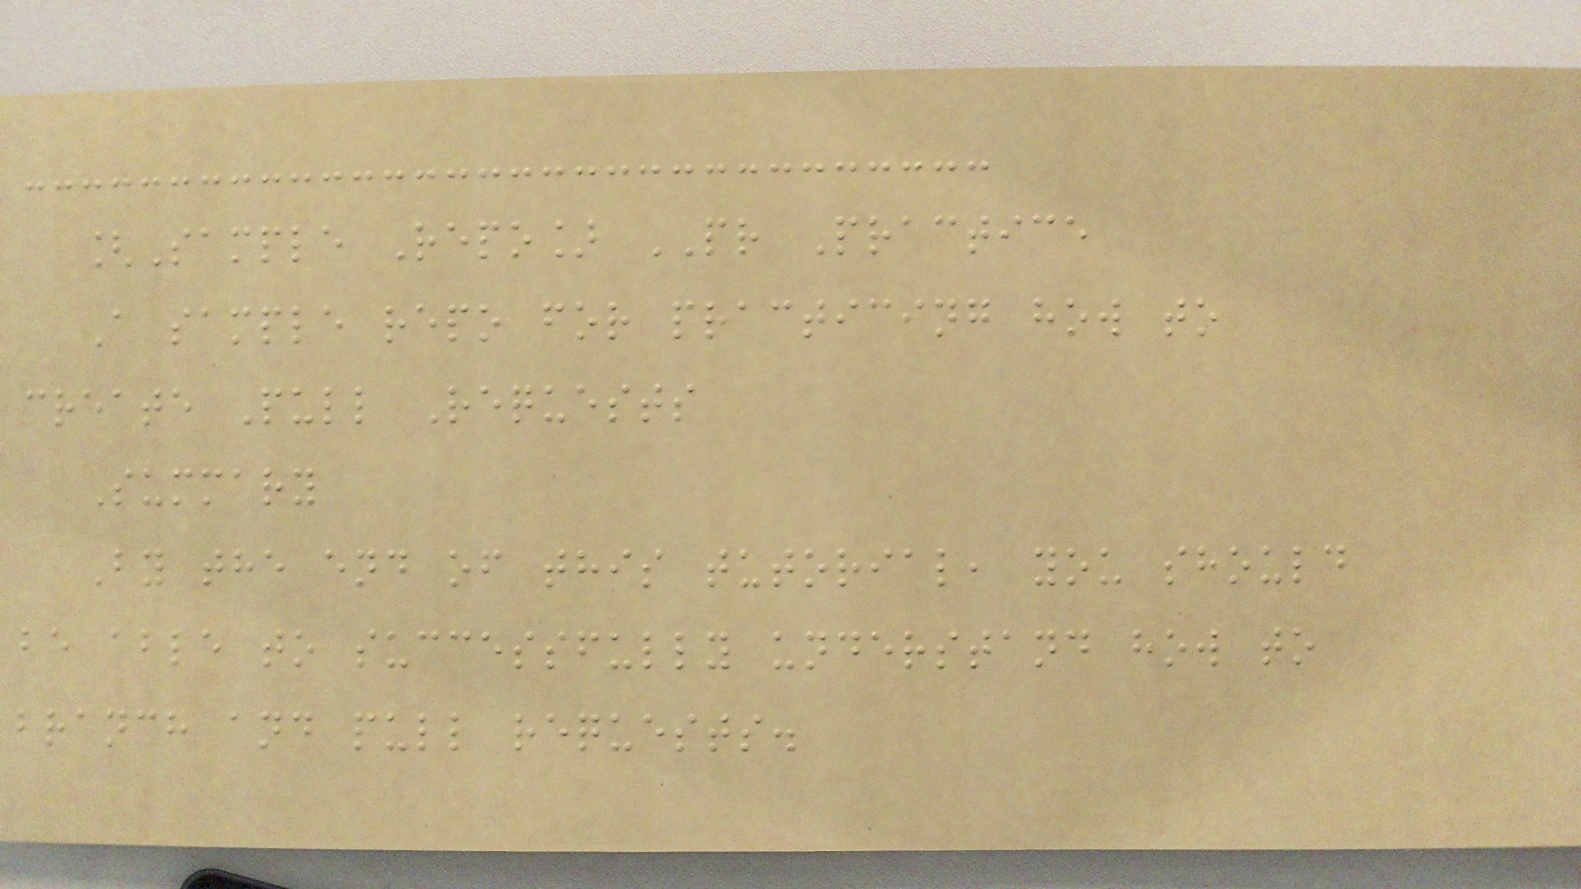[Sample Repo] PR Practice
A sample repo for practicing how to
create Pull Requests
Summary
By the end of this tutorial, you should
be able to successfully understand how to
branch and pull requests.
